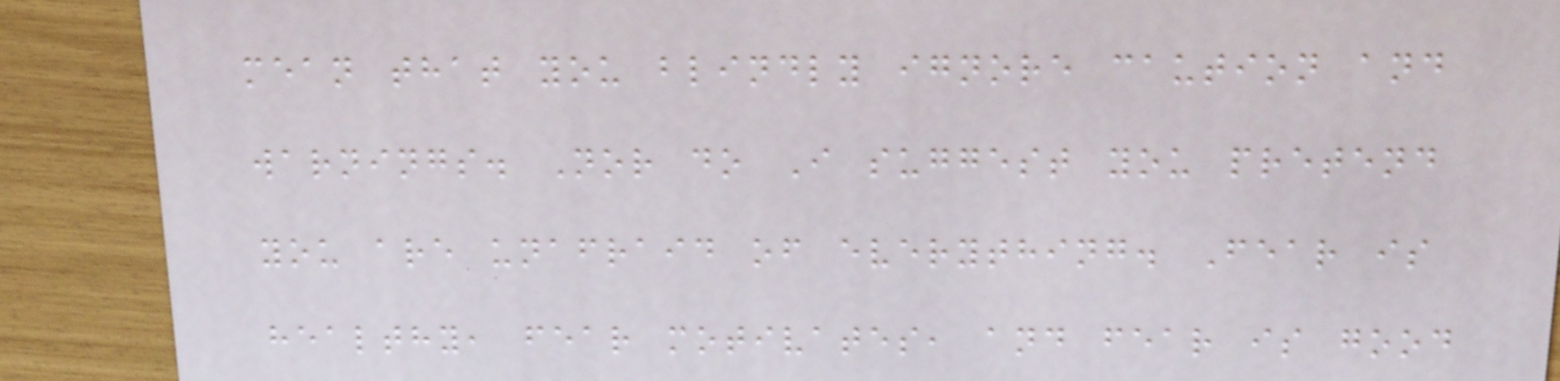mean that you blindly ignore caution and
warnings. Nor do I suggest you pretend
you are unafraid of everything. Fear is
healthy, fear motivates, and fear is good
